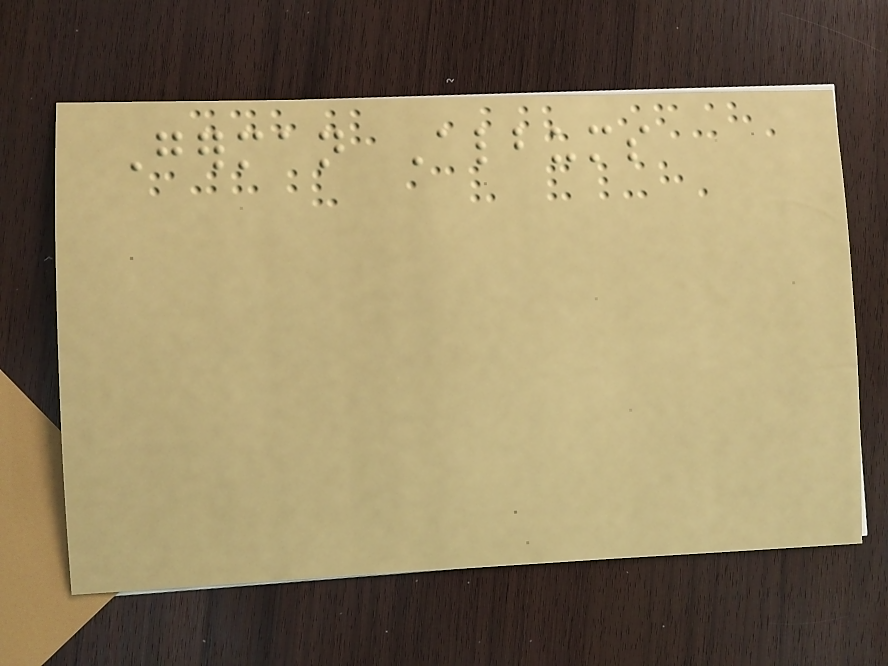German Albums
